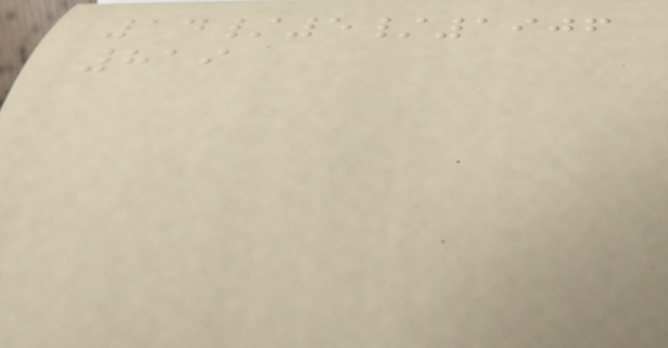14/5/1906
819
